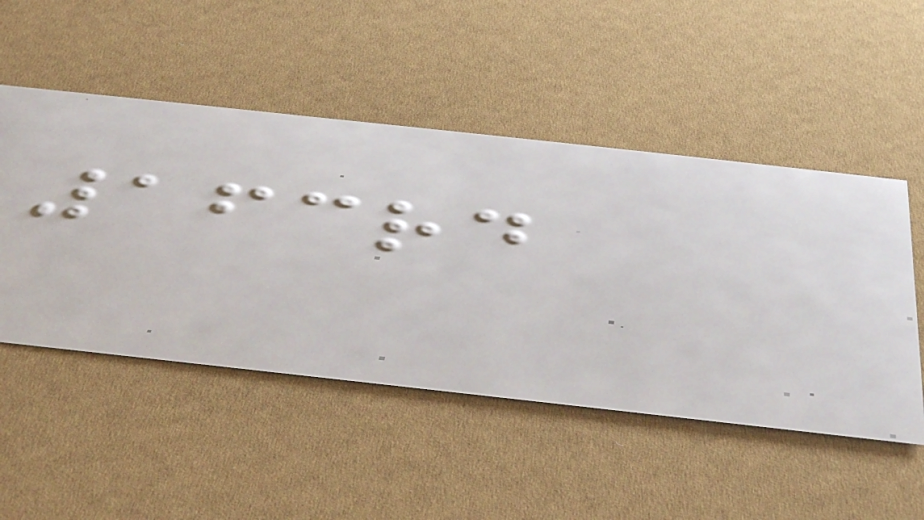163rd
